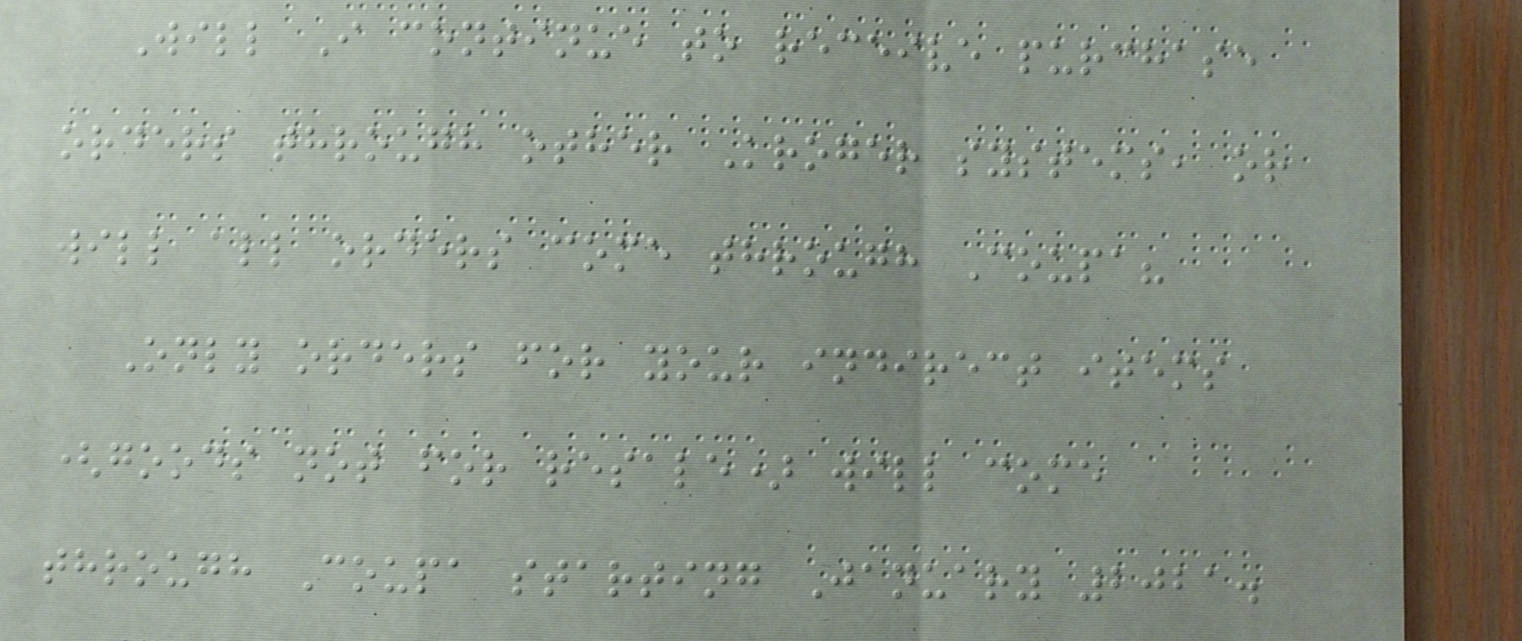Will I continue to receive purchase
orders through other Kroger systems, or
will all orders come through Coupa?
Only orders for your indirect items
(goods not for resale) will come
through Coupa starting January 2021.
